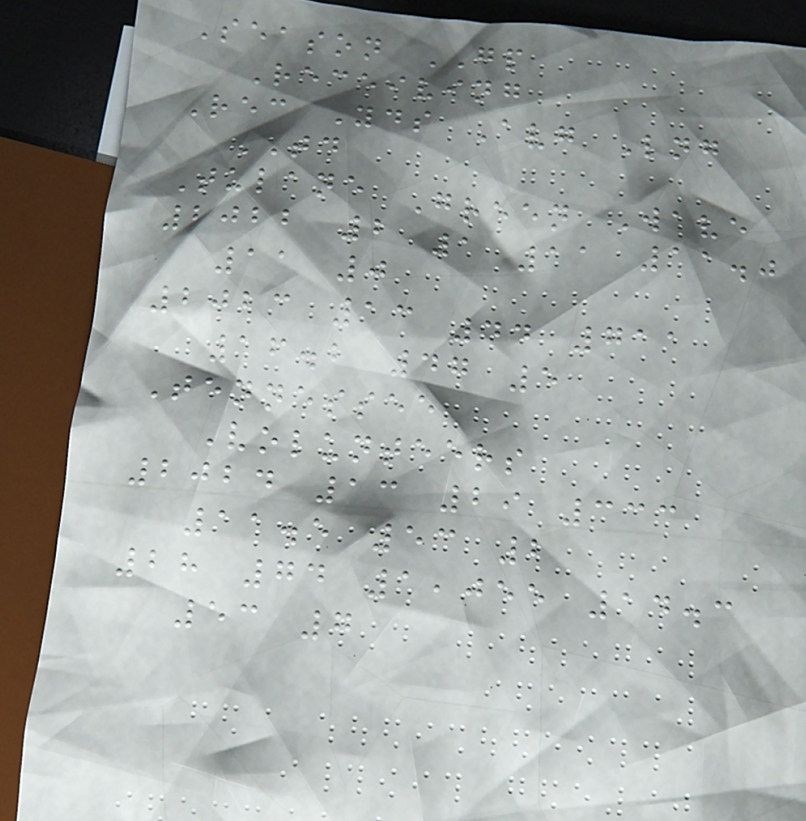Season GP
Receiving
Rec Yds Avg Lng
TD
Tulane Green Wave
2022 2 1 11 11.0
11 0
2023 13 44 711
16.2 47 5
Tennessee
Volunteers
2024 13 29 333
11.5 53 2
28 74 1,055 14.3
53 7
